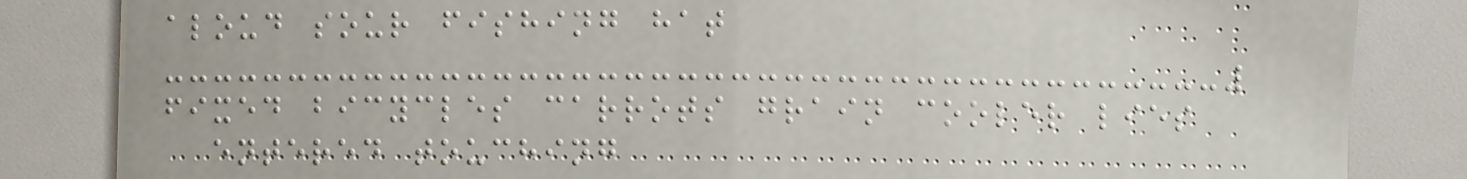aloud sour fishing hat
fixed bicycles carrots grain cooler lies
entered touching
